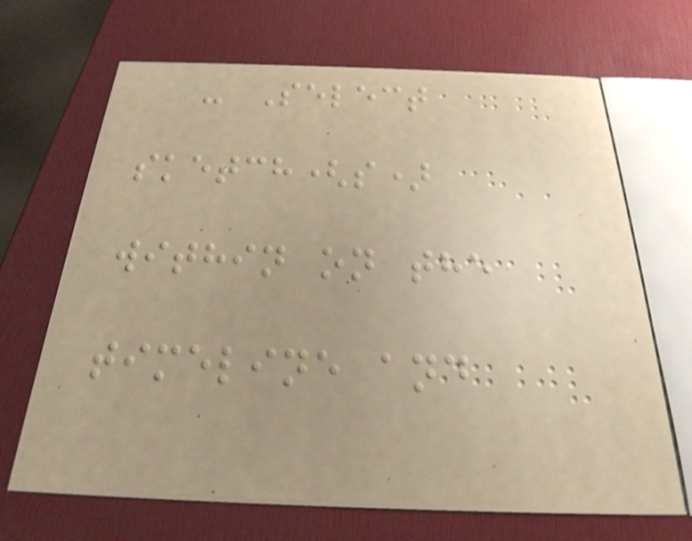- Select
sketch(s)
within on the
timeline and
